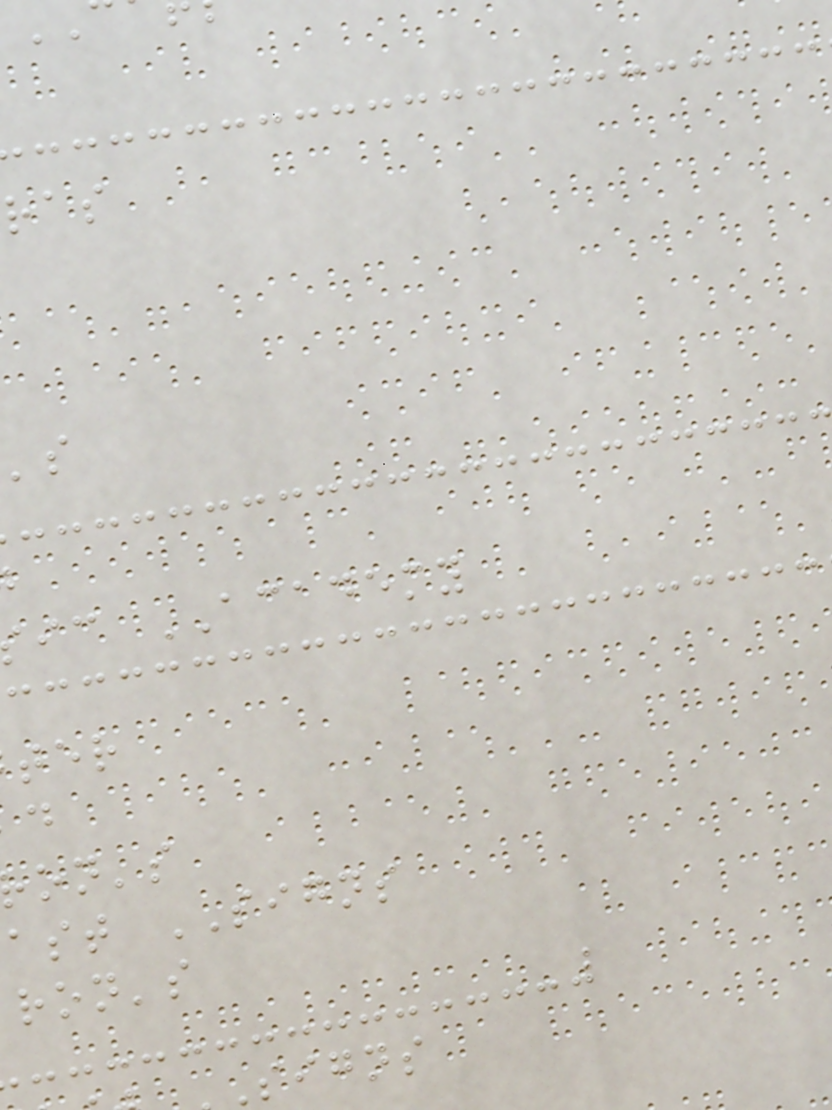ic ACADEMY
on's
ast SIGNS
ron's
signs
